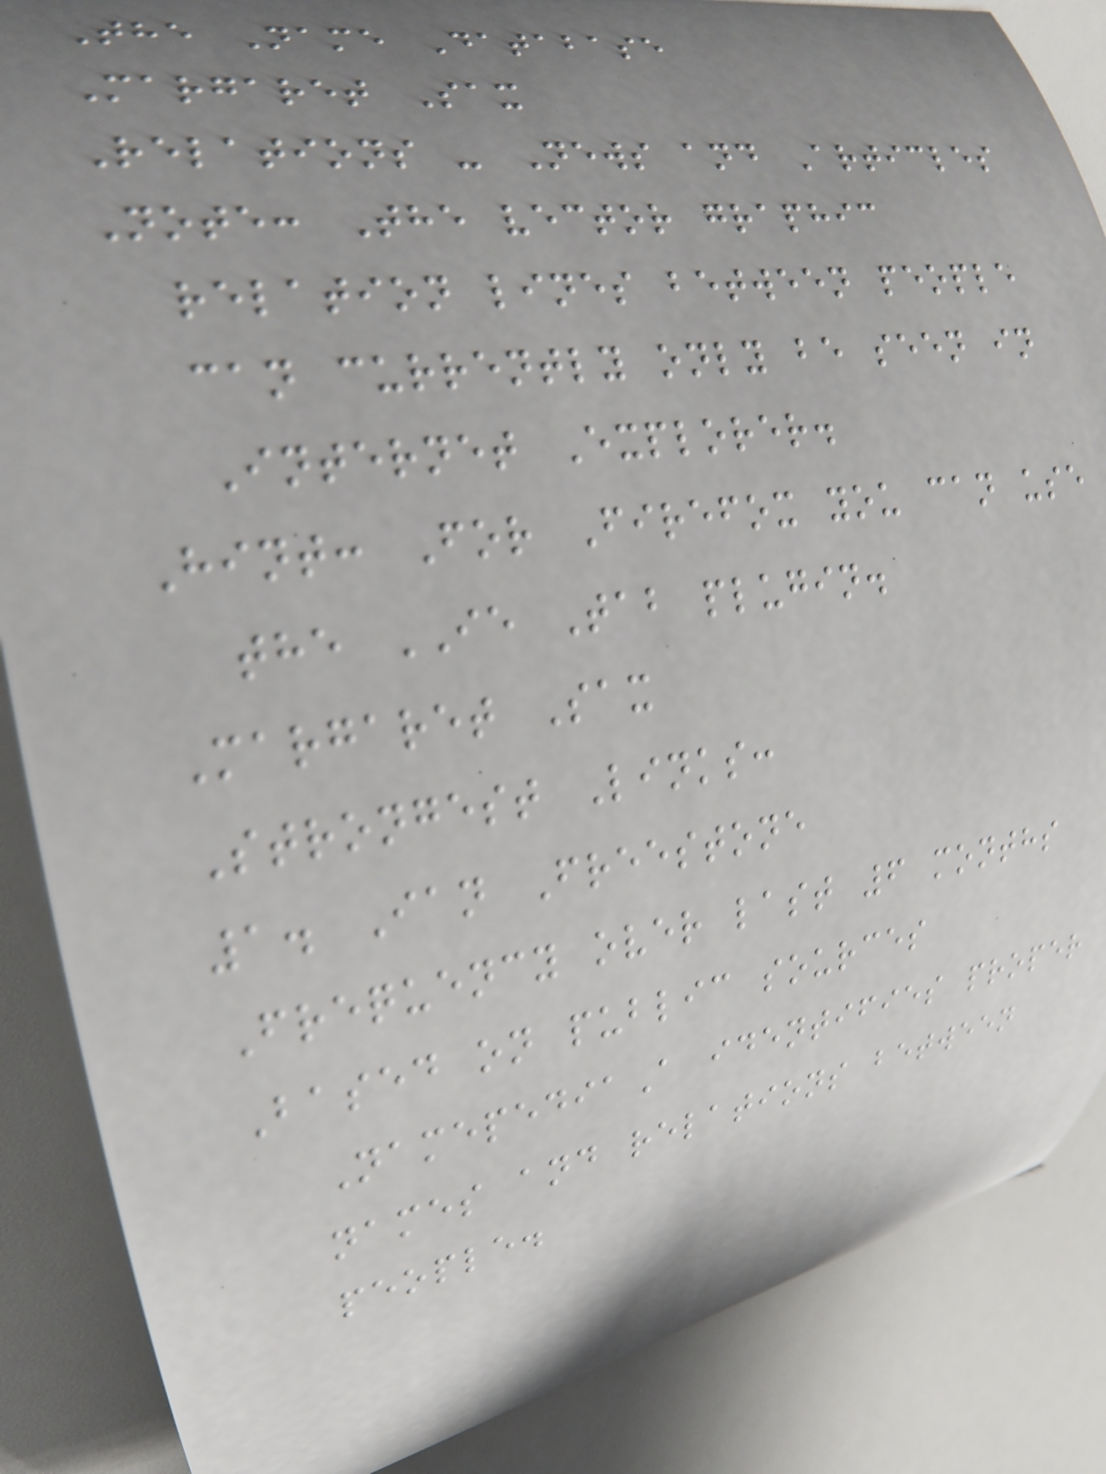The Name Database
Margaret Sax
Relations - News and Articles
Note: The vector graphic
relation lines between people
can currently only be seen in
Internet Explorer.
Hint: For Firefox you can use
the IE Tab plugin.
Margaret Sax
Strongest Links:
1. Ian Freestone
Frequency over last 6 months
Based on public sources
NamepediaA identifies proper
names and relations between
people.
